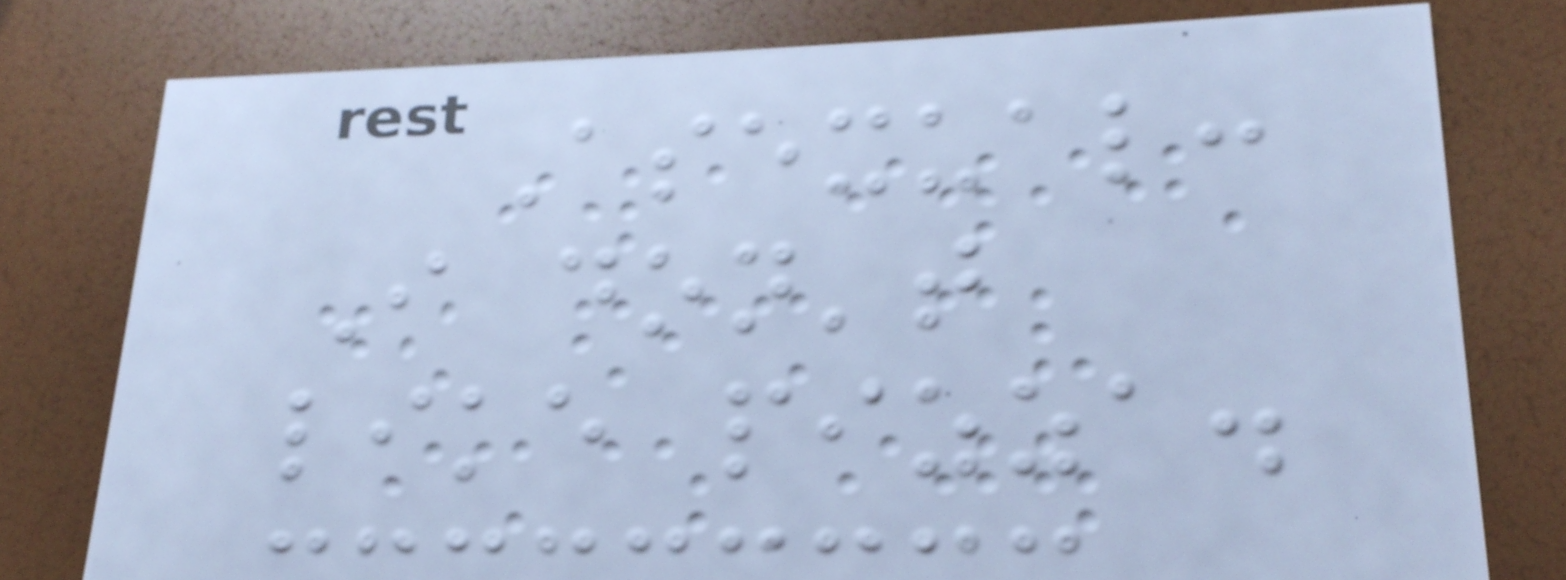Asexual:
I don't
like pizza.
